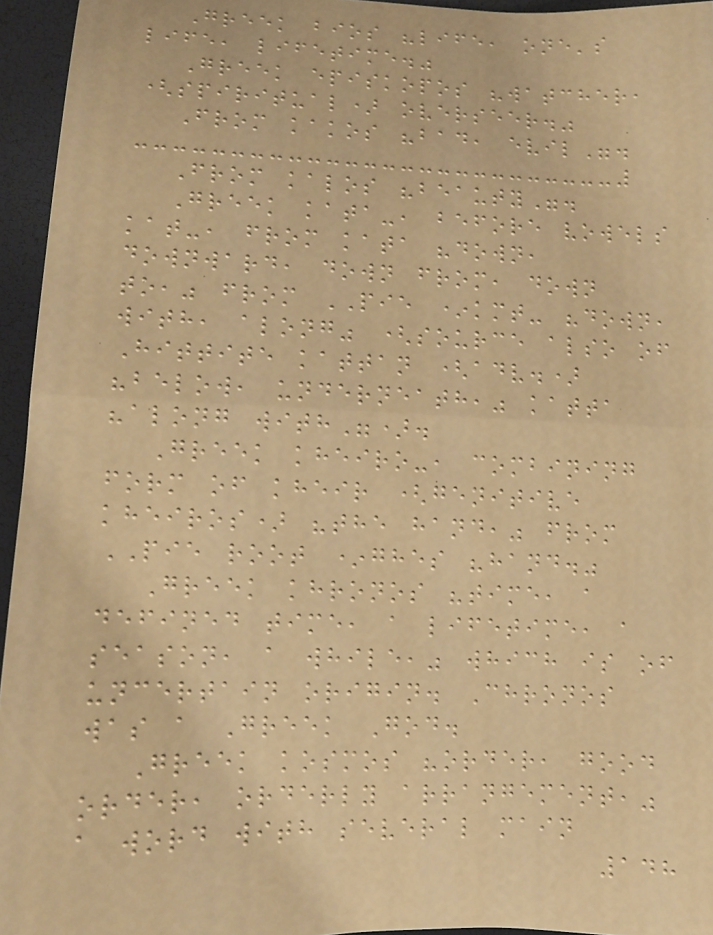Greek bios "life, one's
life, lifetime."
Greek episkopos "watcher,
(spiritual) overseer."
From kakos "bad, evil".
From kalos "beauty".
Greek kata-, before vowels
kat-, from kata "down,
downward, down from, down
to," from PIE *kmt- "down,
with, along" (source also of
Hittite kattan (adv.)
"below, underneath," katta
"along with").
Greek kheiro-, combining
form of kheir (genitive
kheiros) "the hand," from
PIE root *ghes "hand."
Greek khronos "time, a
defined time, a lifetime, a
season, a while," which is of
uncertain origin. Chronos
was a Greek God.
Greek kosmos "order, good
order, orderly arrangement,"
a word with several main
148
